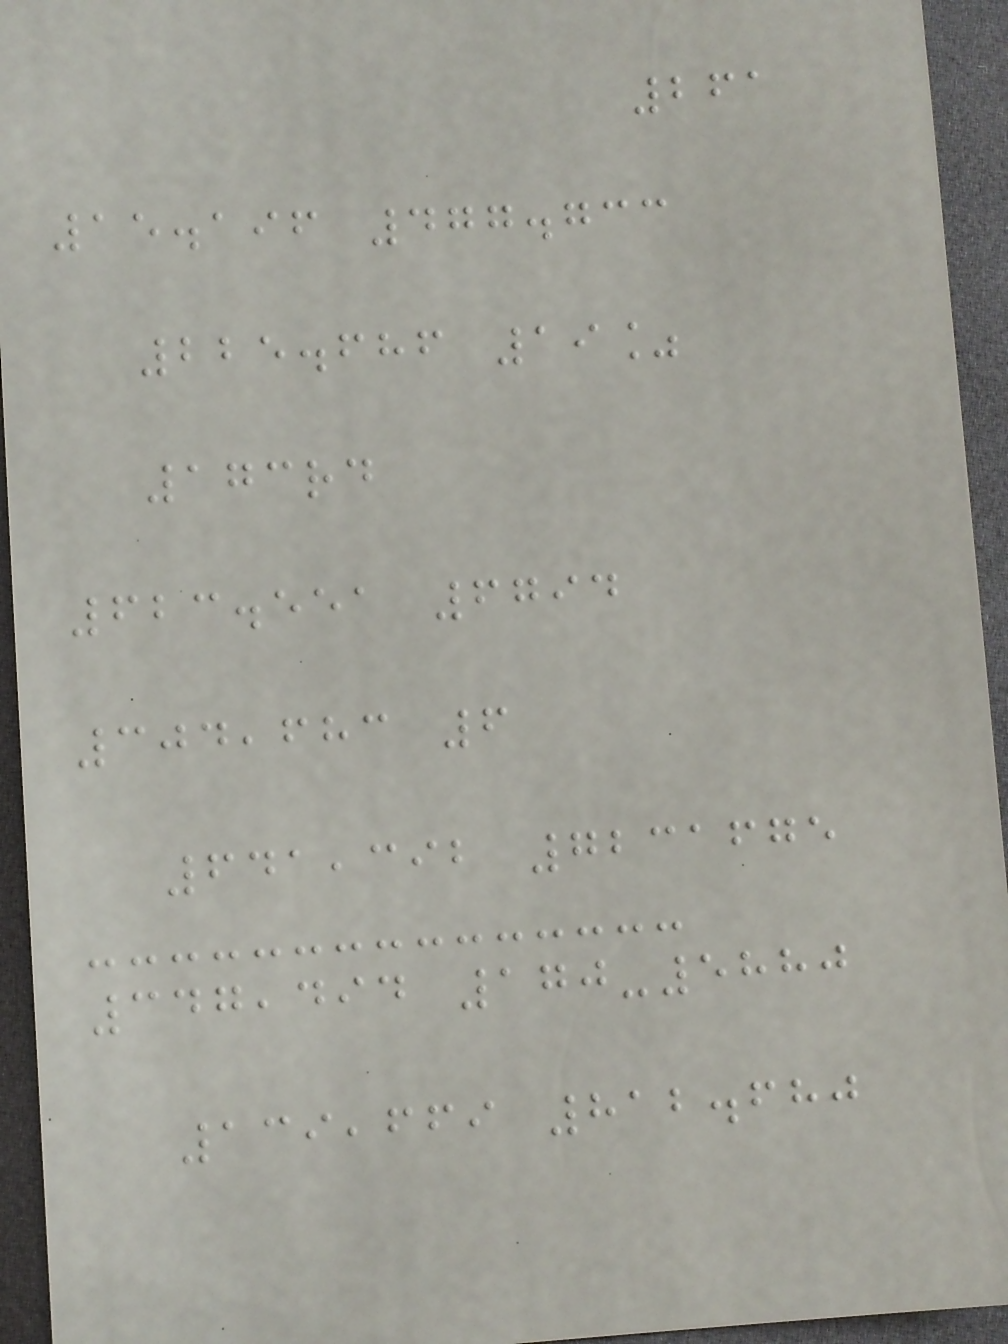261
15.196 477.733
225.686 19%
173rd
623.551 6794
304,683 6
641,392 7231675
347,494 170-5880
139,669 812.680
